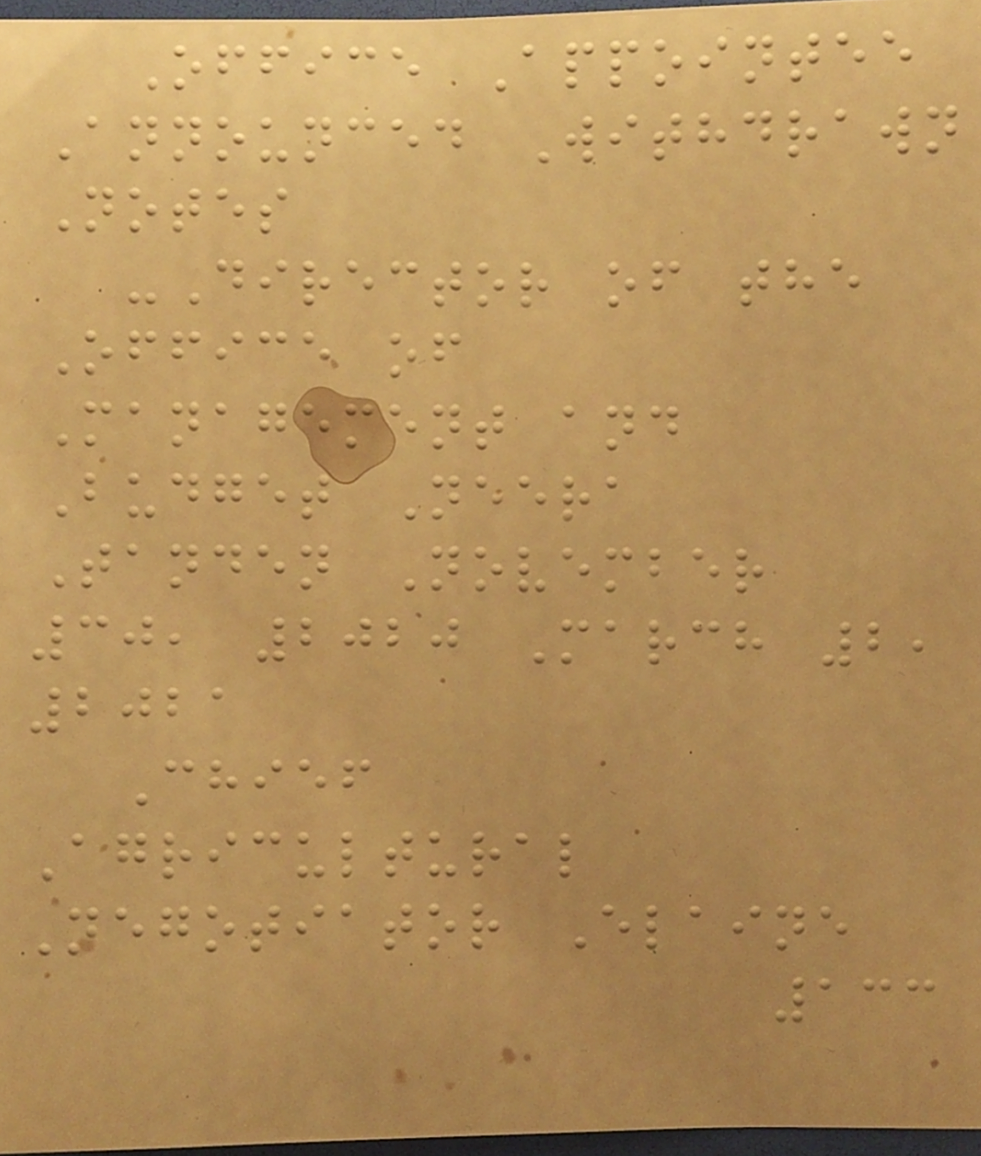Office Appointee
Announced Withdrawn
Notes
-Director of the
Office of
Management and
Budget Neera
Tanden November
30, 2020 March 2,
2021
Chief
Agricultural
Negotiator Elaine
133
